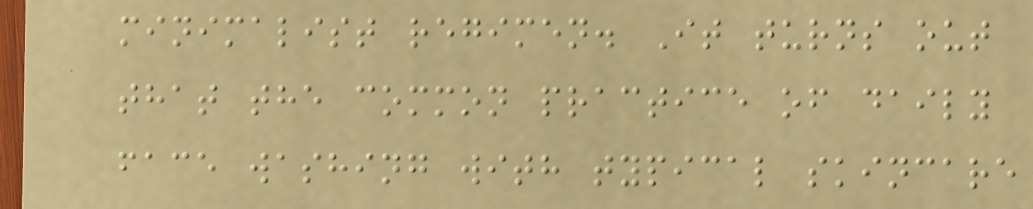minimalist regimen. It turns out
that the common practice of daily
face washing with typical skincare
